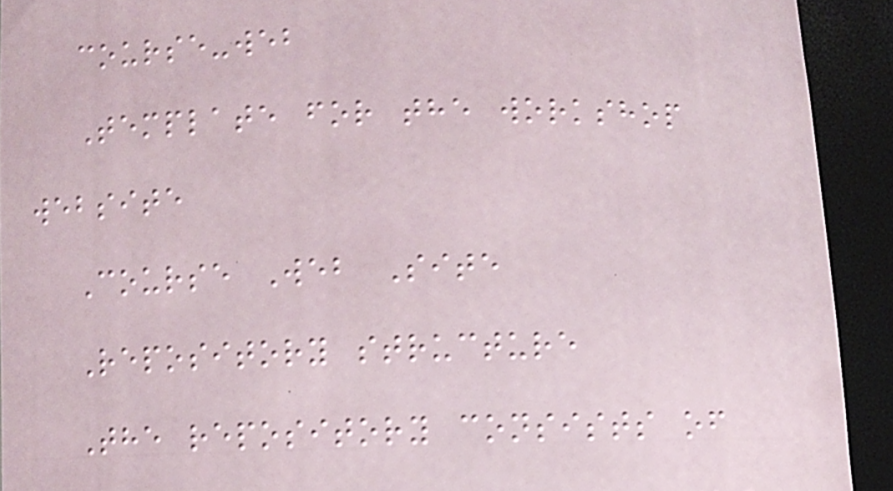course-web
Template for the workshop
website
Course Web Site
Repository structure
The repository consists of
